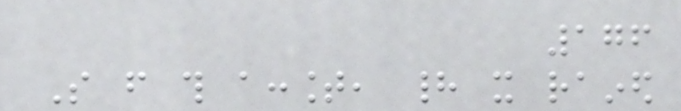176
So from this account, had it rained
